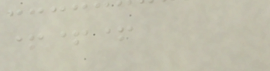+++
